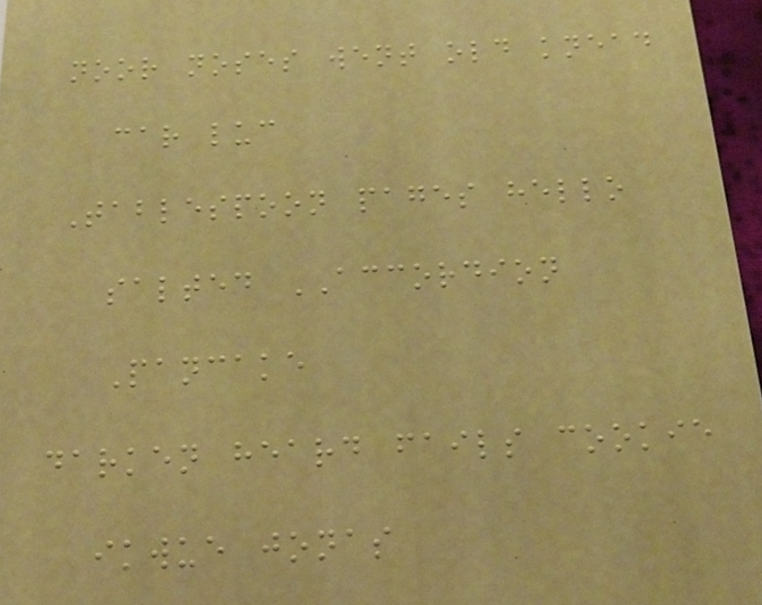noor noses went old knead
car luc
Tablespoon pages hello
salted ACCORDION
Pancake
darken heard fails cookie
ikwue jonas
